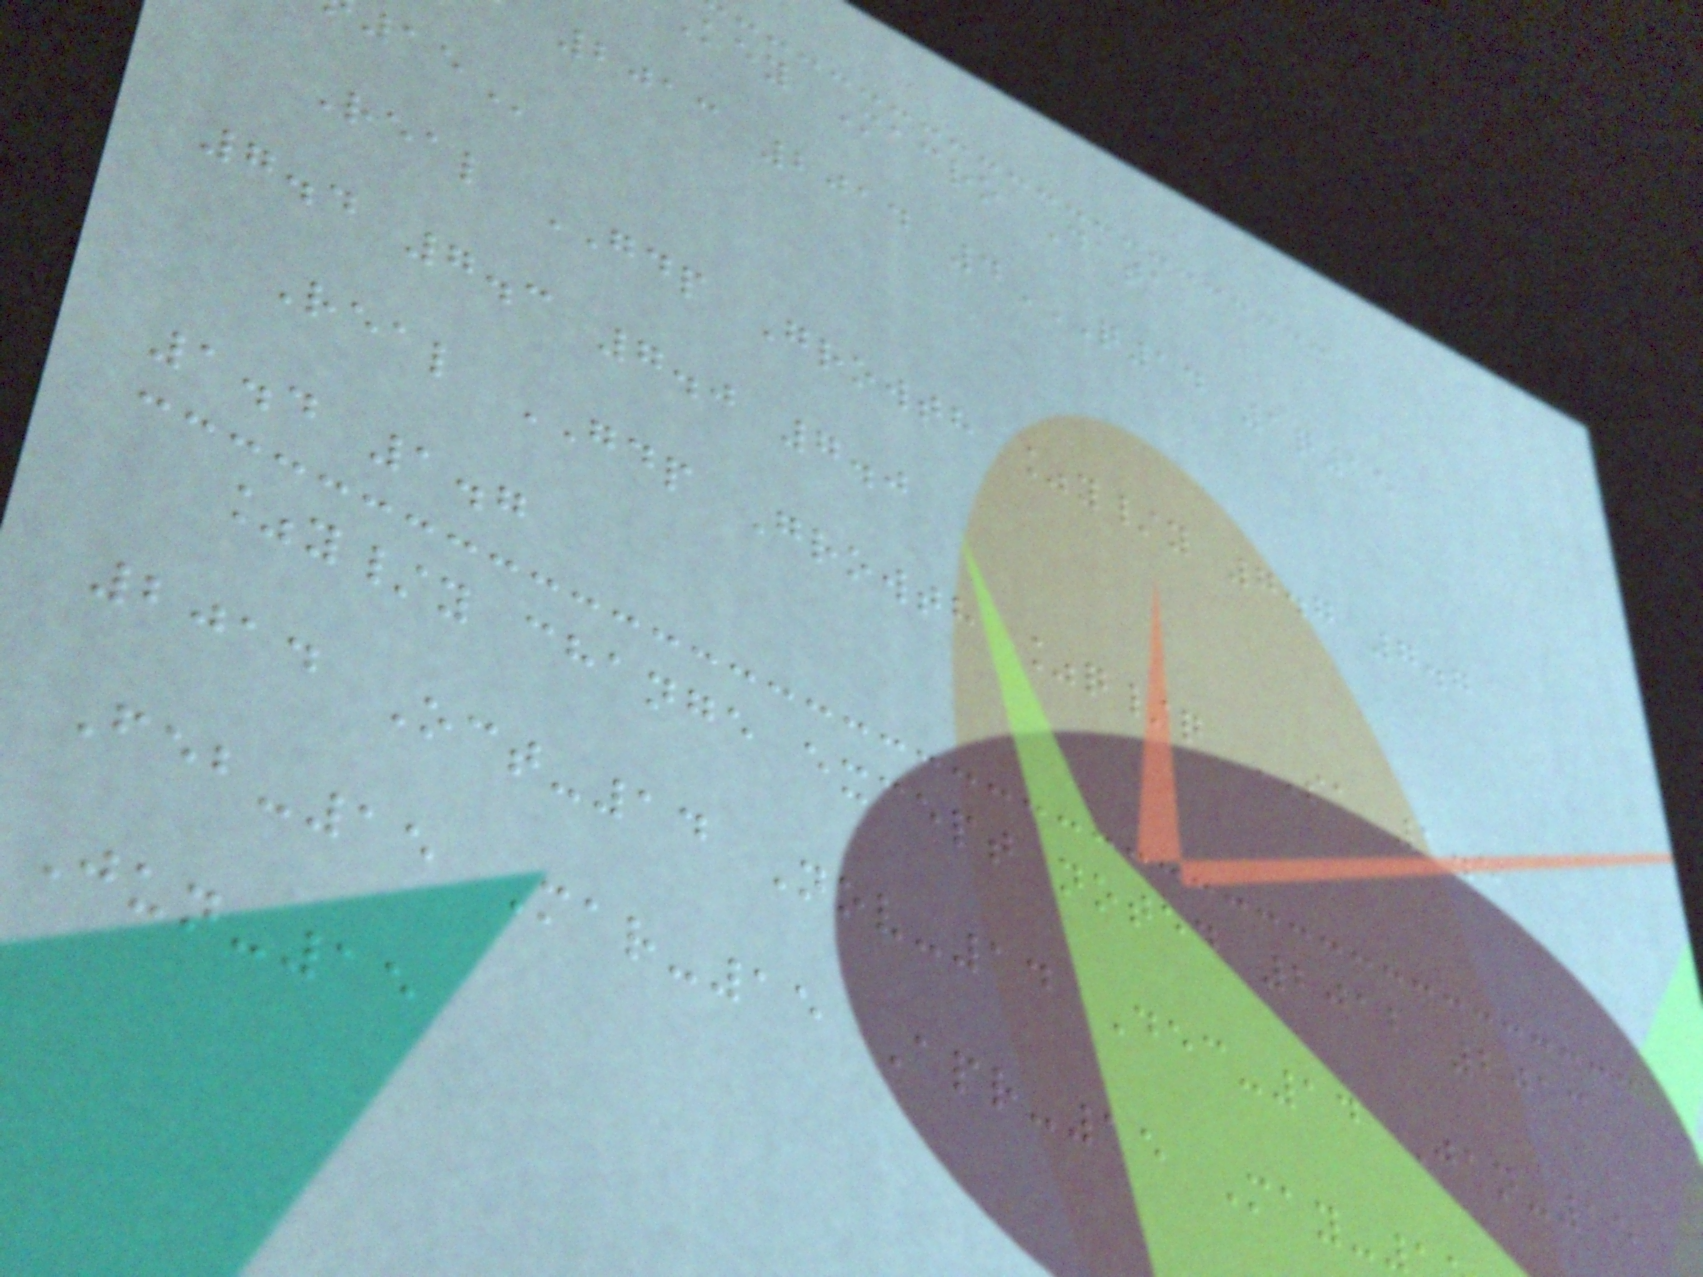key Macro Data
Real GDP Growth %y/y 7.7 7.7
7.4 7.3 7.0 7.0
Real GDP Growth %q/q SA 1.5
1.4 1.7
%y/y change except noted 2012 2013
2014 Oct-14 Nov-14 Dec-14 Jan-15
Feb-15 Mar-15 Apr-15 May-
Jun-15
